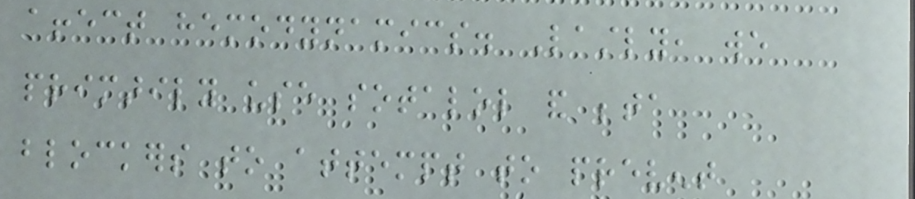affect hemodynamics. Lastly, we
primarily use sotalol and beta
blockers to attempt to prevent
